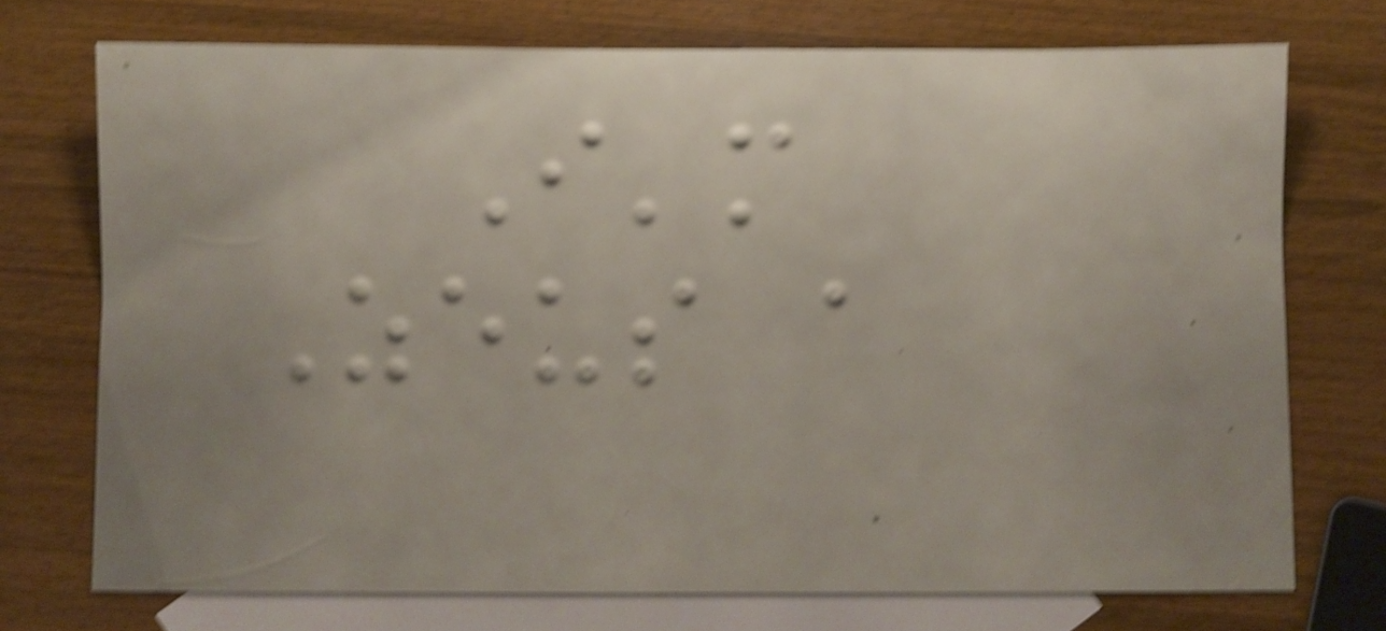I'm
Zeus a
